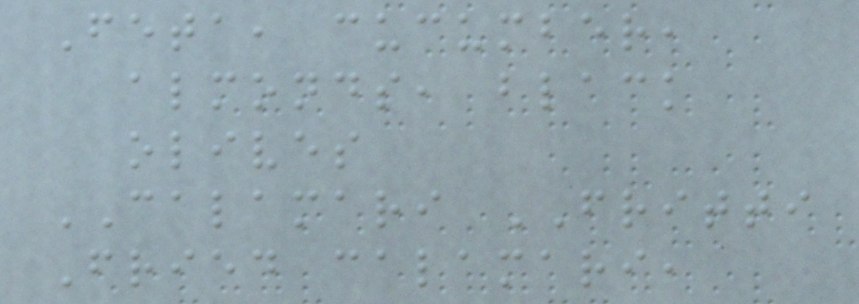Feta, cucumber,
almonds, black
olives
CALAMARI FRITTI
Fried calamari,
